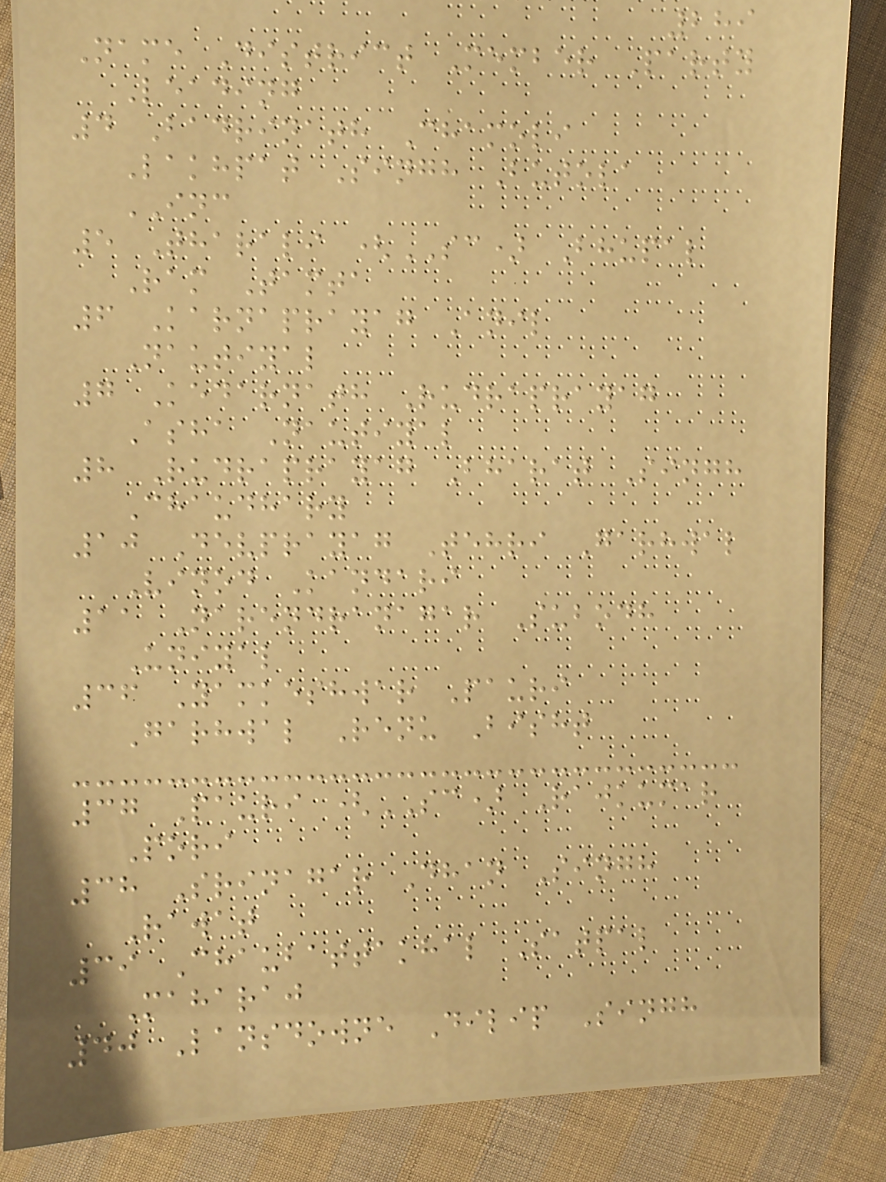289
Name District Member Party
Leading
4 Badrinath Chamoli
Lakhpat Singh Butola
INC
5 Tharali (SC) Bhupal
Ram Tamta
6 Karnaprayag Anil
Nautiyal
7 Kedarnath Rudraprayag
Asha Nautiyal
8 Rudraprayag Bharat Singh
Chaudhary
10 Devprayag Tehri Garhwal
Vinod Kandari
11 Narendranagar Subodh
Uniyal
36 Yamkeshwar Pauri
Garhwal Renu Bisht
37 Pauri (SC) Rajkumar
Pori
38 Srinagar Dhan Singh
Rawat
39 Chaubattakhal Satpal
Maharaj
40 Lansdowne Dilip Singh
